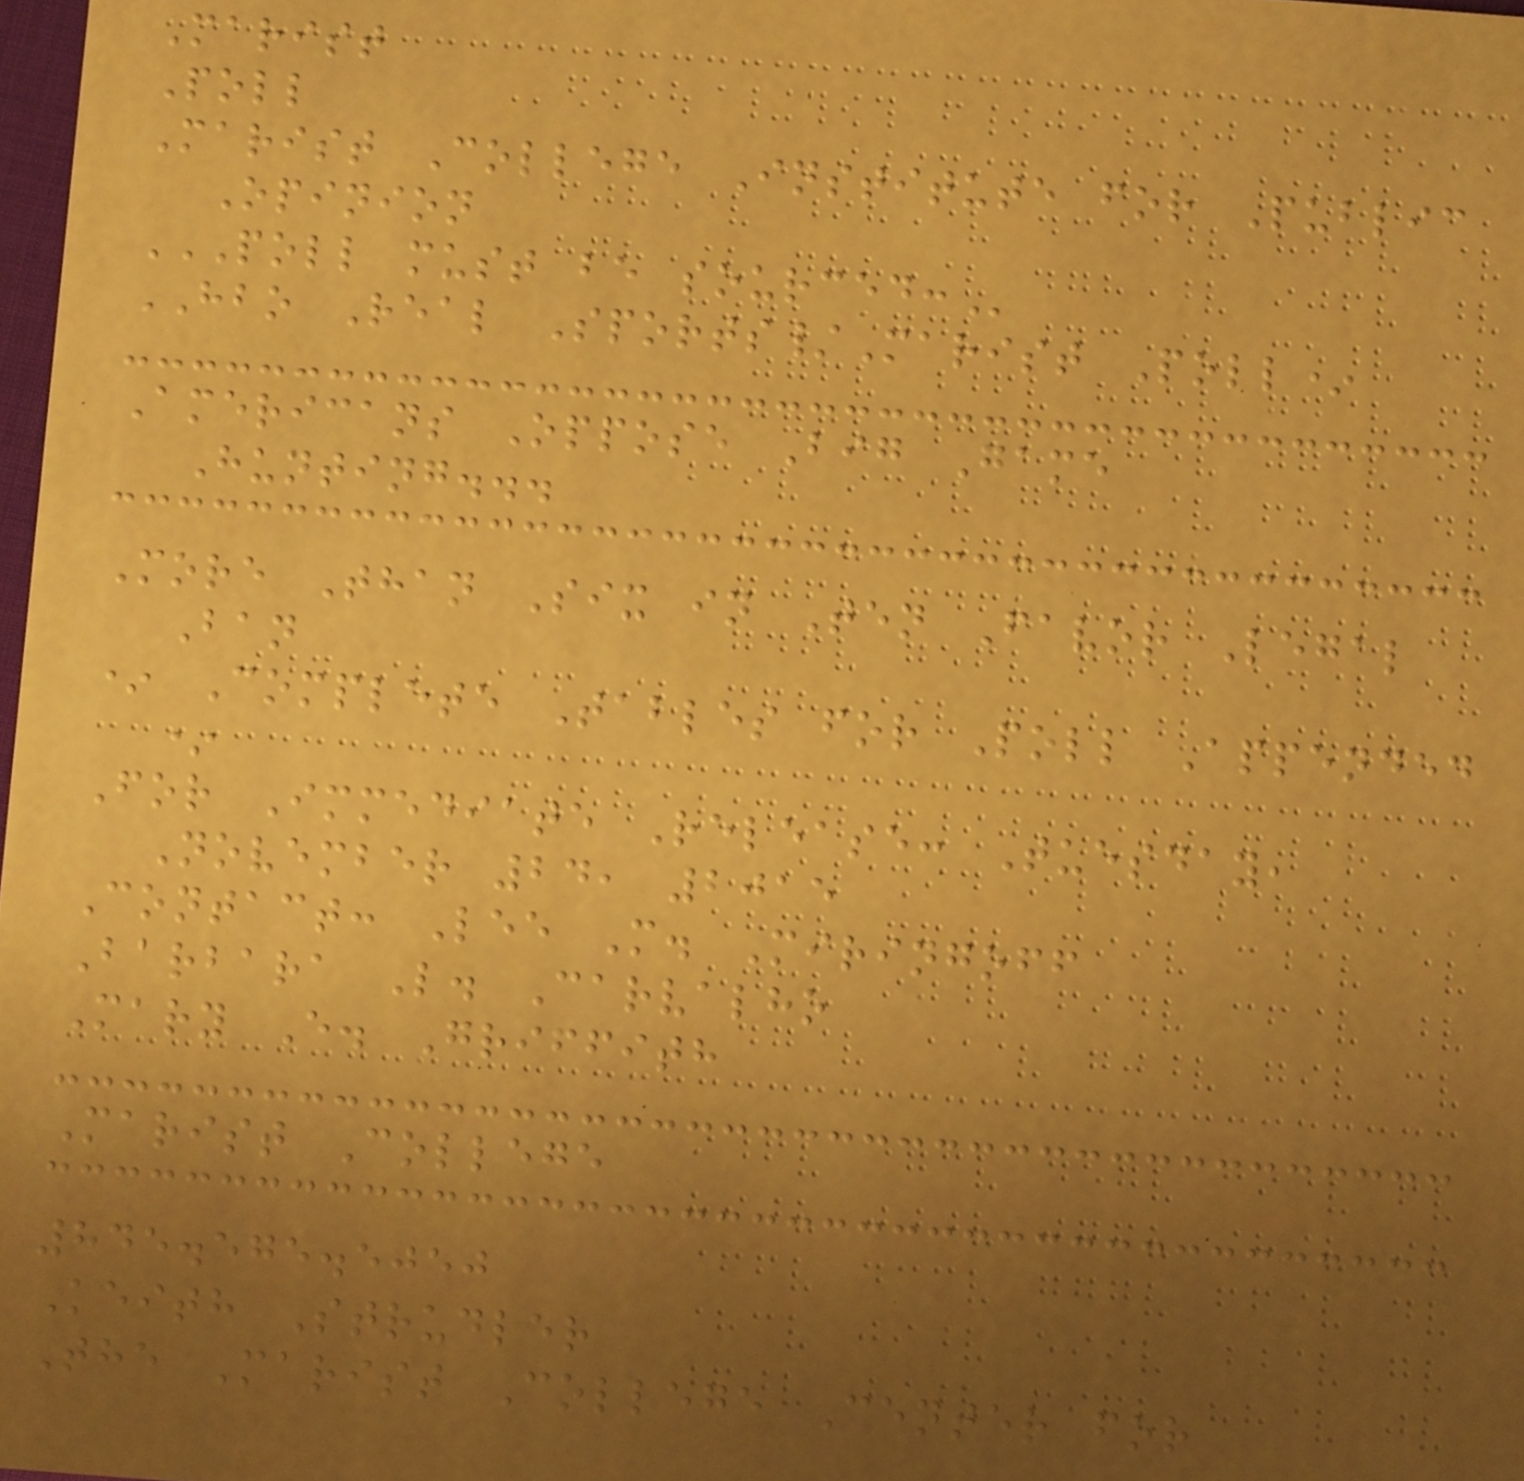Marist
Poll
Marist College Institute for Public
Opinion
POLL MUST BE SOURCED:
HBO Real Sports/Marist Poll*
Americans Oppose Big Game
Hunting...
More Than Six in Ten Favor Legal
Ban
* Complete Tables for Poll Appended
*
For Immediate Release: Tuesday,
November 24, 2015
Contact: Lee M. Miringoff
Barbara L. Carvalho
Mary E. Griffith
Marist College
845.575.5050
Keith Strudler
The Marist College Center for
